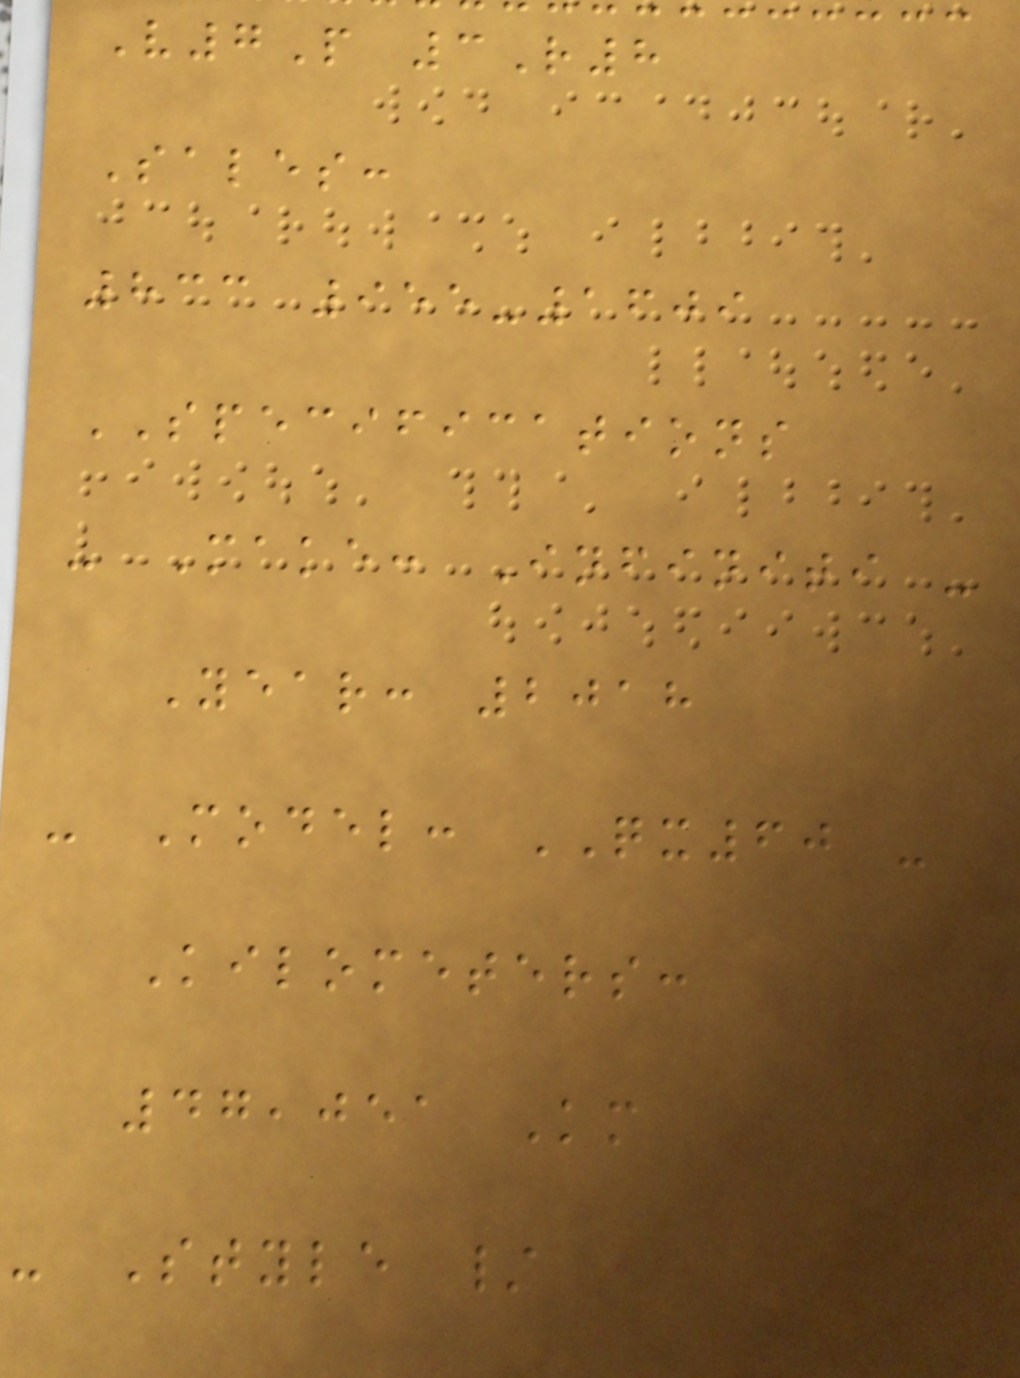V7P 3R8
Sales:
833 955-1609
SPECIFICATIONS
- Make: Infiniti -
Year: 2018
- Model: QX60 -
Kilometers:
47,051 Km
- Style /
